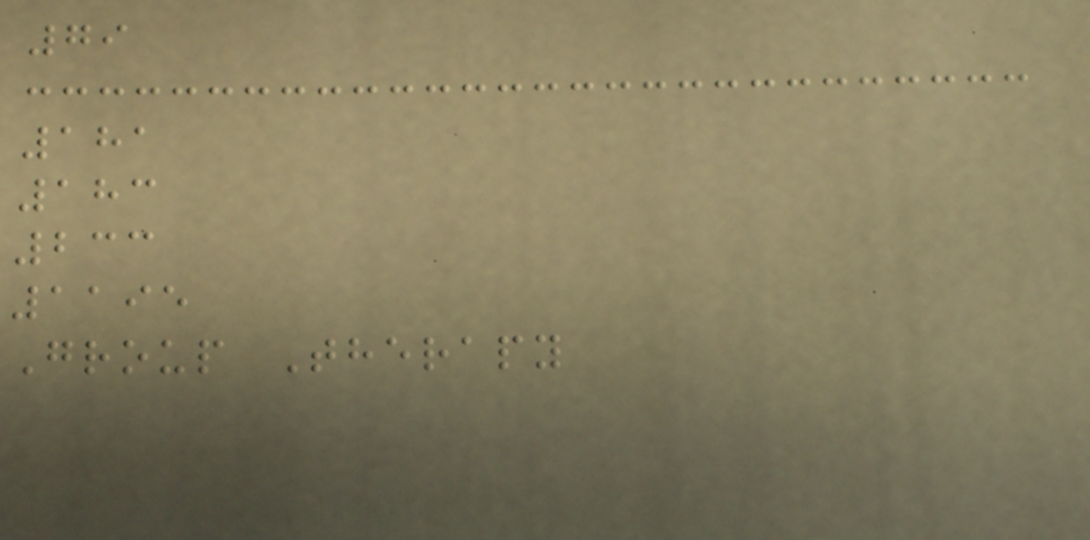79
181
183
233
1195
Group Therapy
